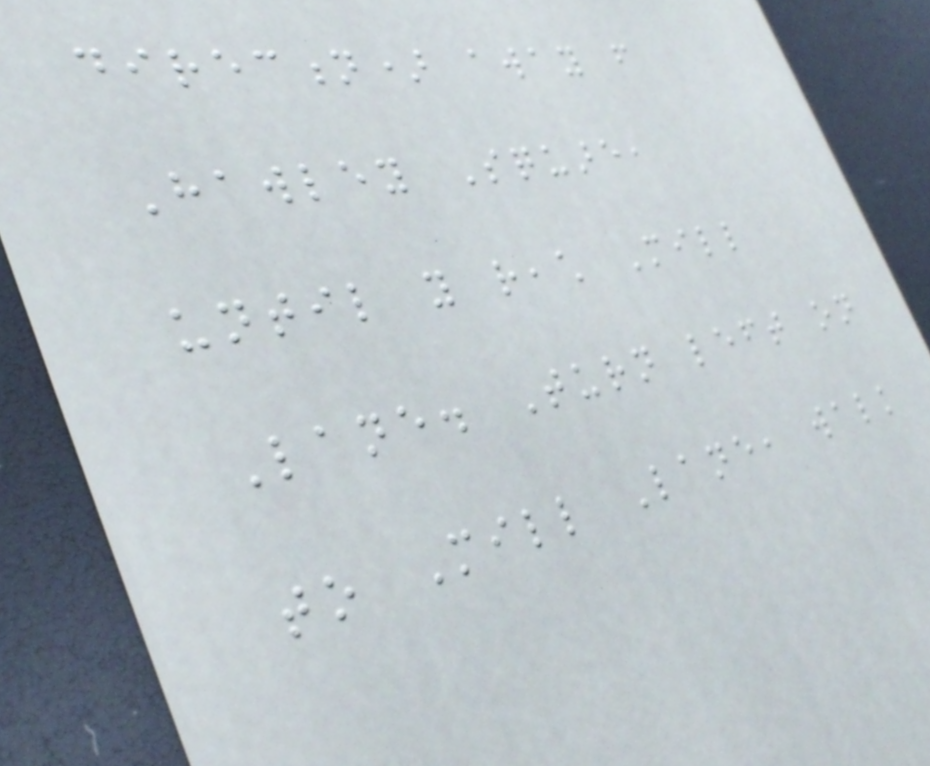direction) away from
Hawley Square,
until you reach Mill
Lane. Turn left on
to Mill Lane, walk
